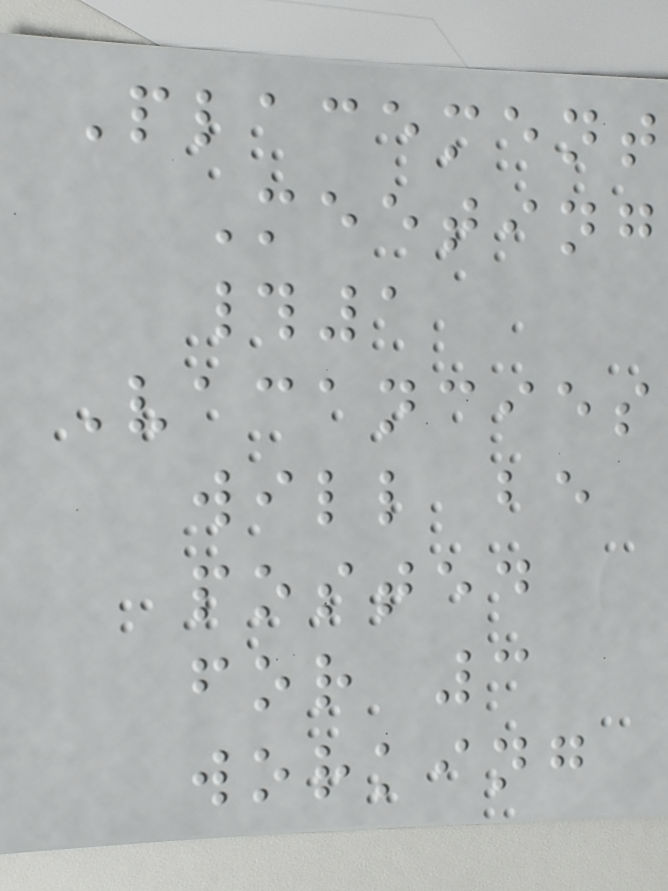Placement
Meeting
#1
Vacancies
will be
posted
for 3
working
